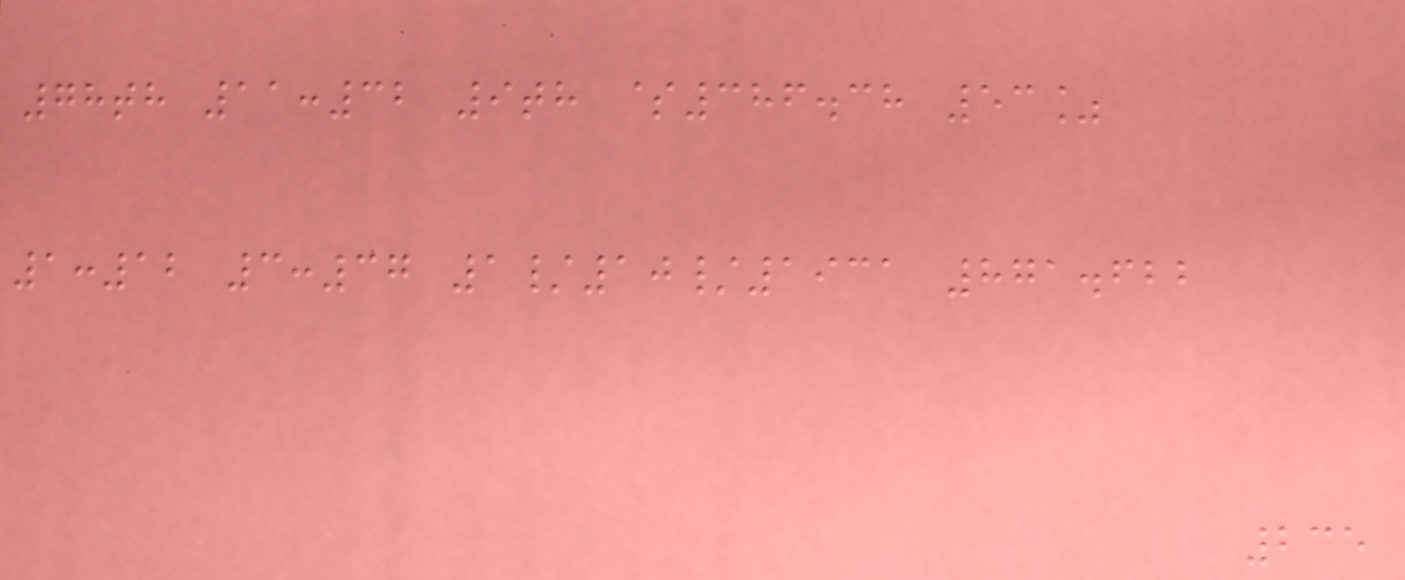78th 11:32 9th $386.38 53%
1:12 3:37 1/10/1931 871.622
235
